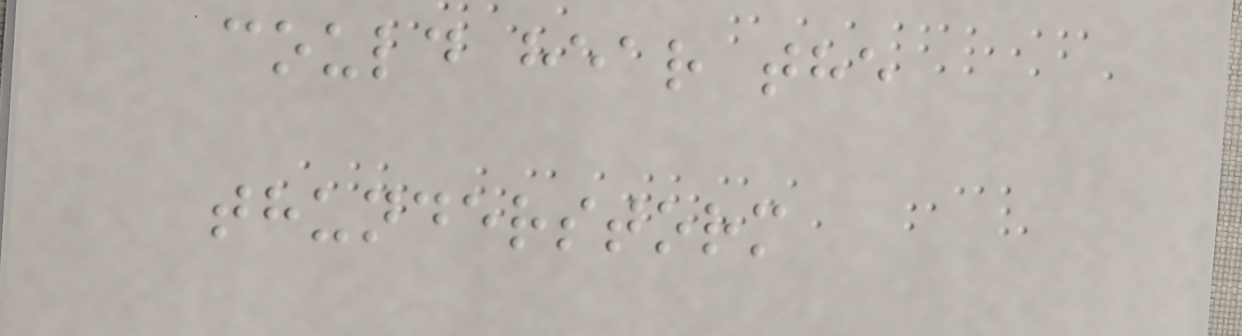could hear the
thunderstorm
